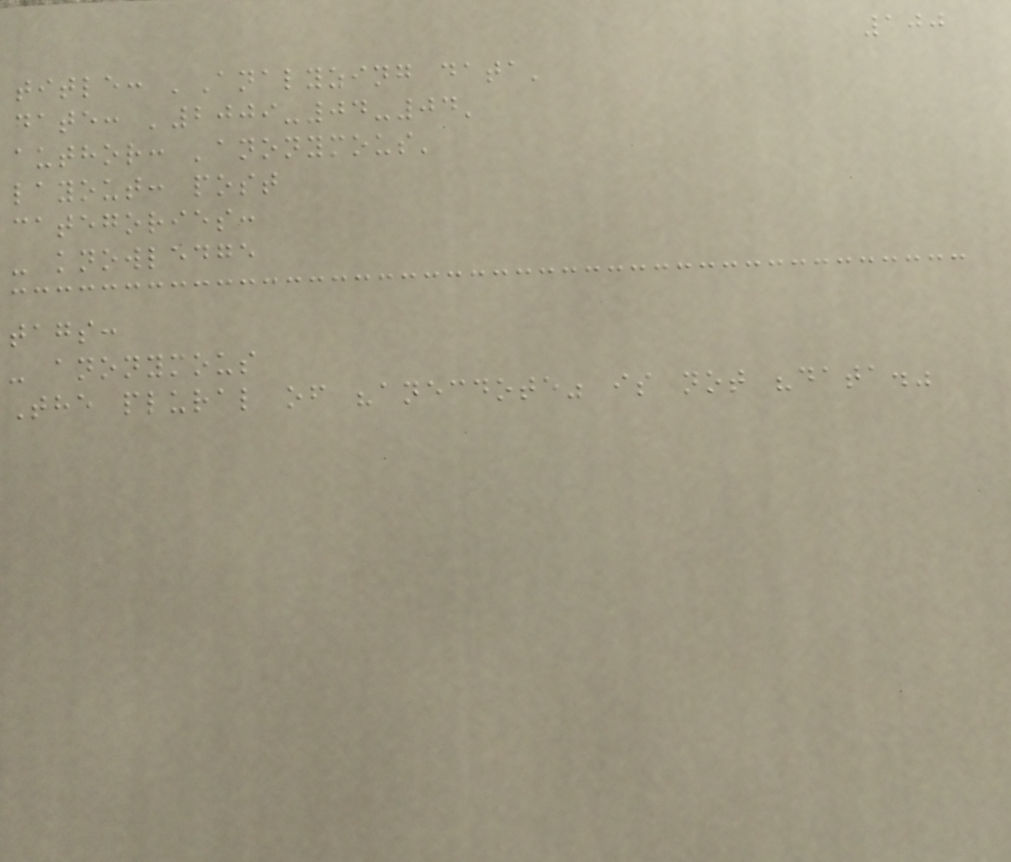100
title: 'Analyzing data'
date: '2009-04-04'
author: 'anonymous'
layout: post
categories:
- knowledge
tags:
- anonymous
The plural of "anecdote" is not "data."
